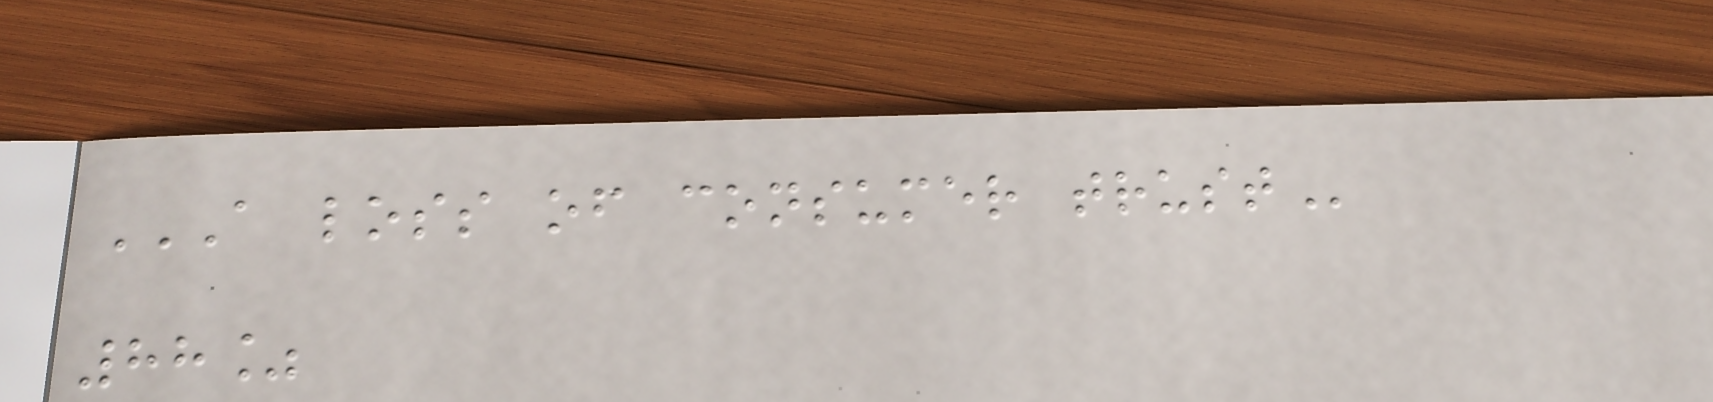A LOSS OF CONSUMER TRUST
88%
